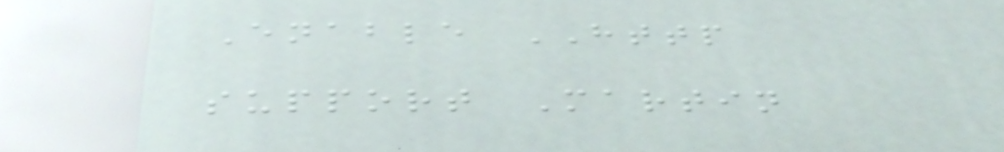Enable HTTP
support Martin
